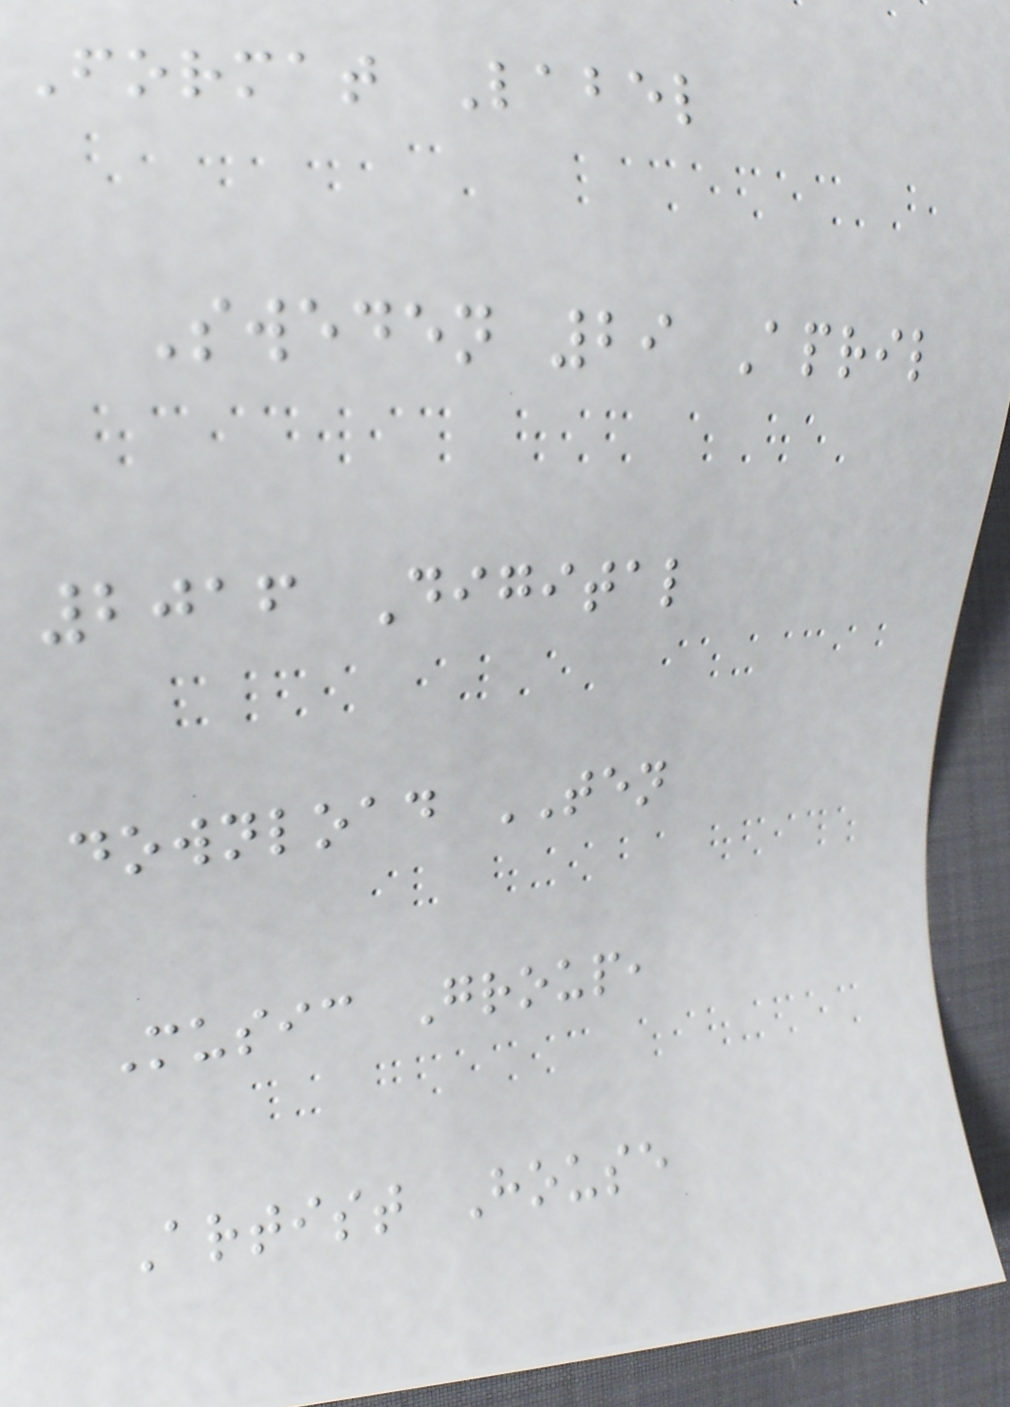Format Label
Sweden 29 April
2016 Digital
download TEN
Music Group,
Artist House
